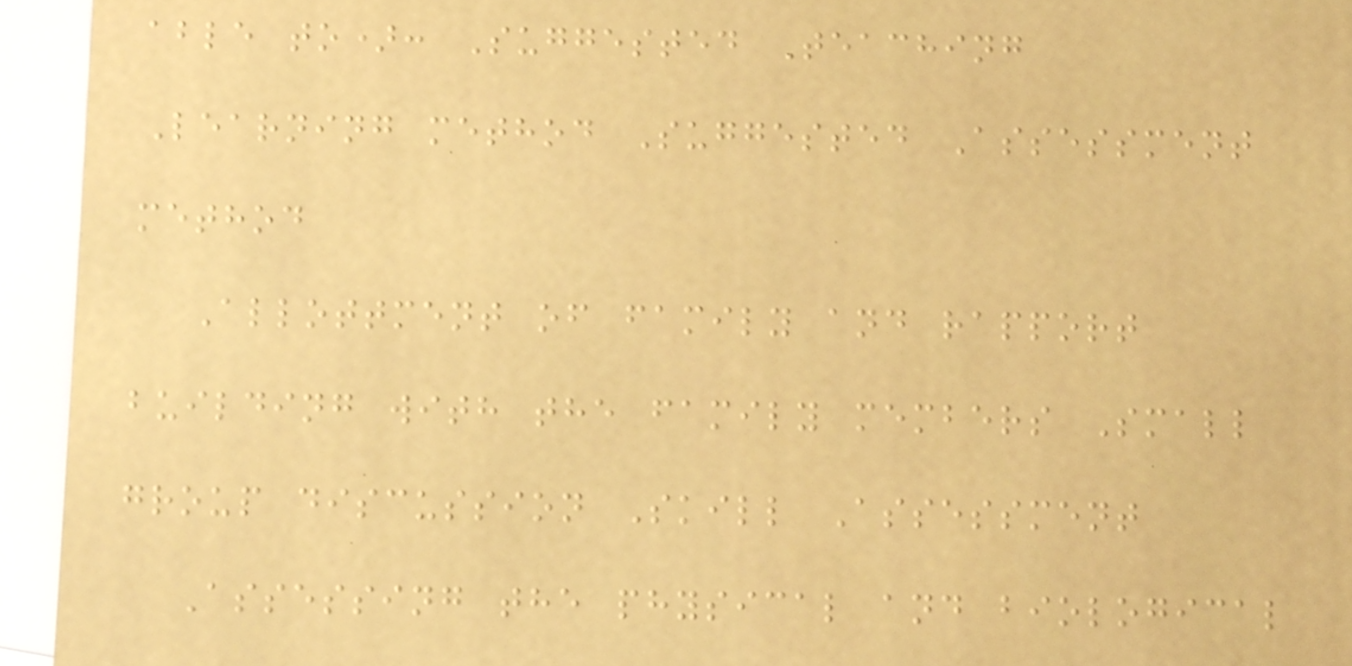able to): Suggested Teaching
Learning method Suggested Assessment
method
Allottment of family and rapport
building with the family members Small
group discussion Skill Assessment
Assessing the physical and biological
